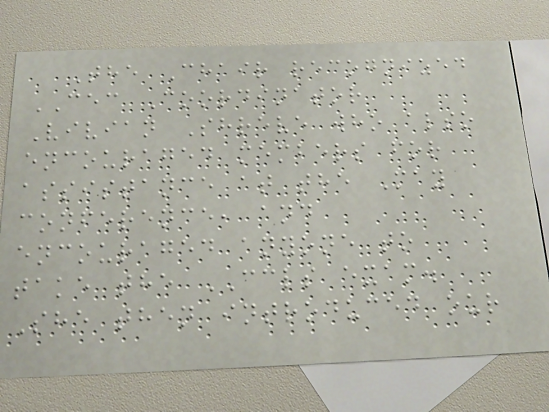The Chair recognized
CEC Coordinator
Vivian Shreve who also
encouraged members for
assistance at the May
conference, and
encouraged anyone to
take the CCLS exam.
She then introduced our
